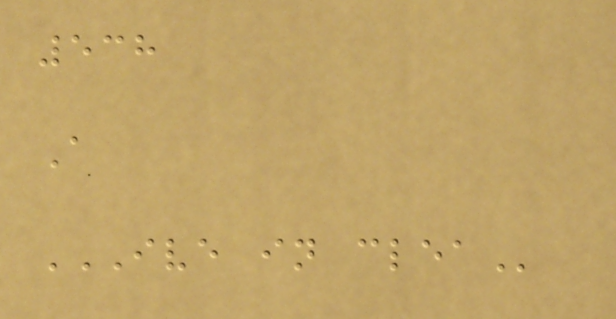538
A
IVE IN CLEA
